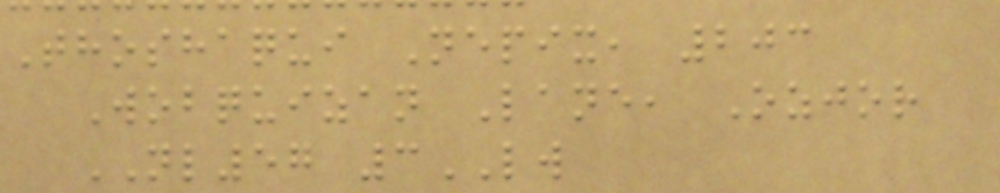Thoshaqui Nepix, 203
Wobquizan Lane, Ozjor
NL57 3LW
